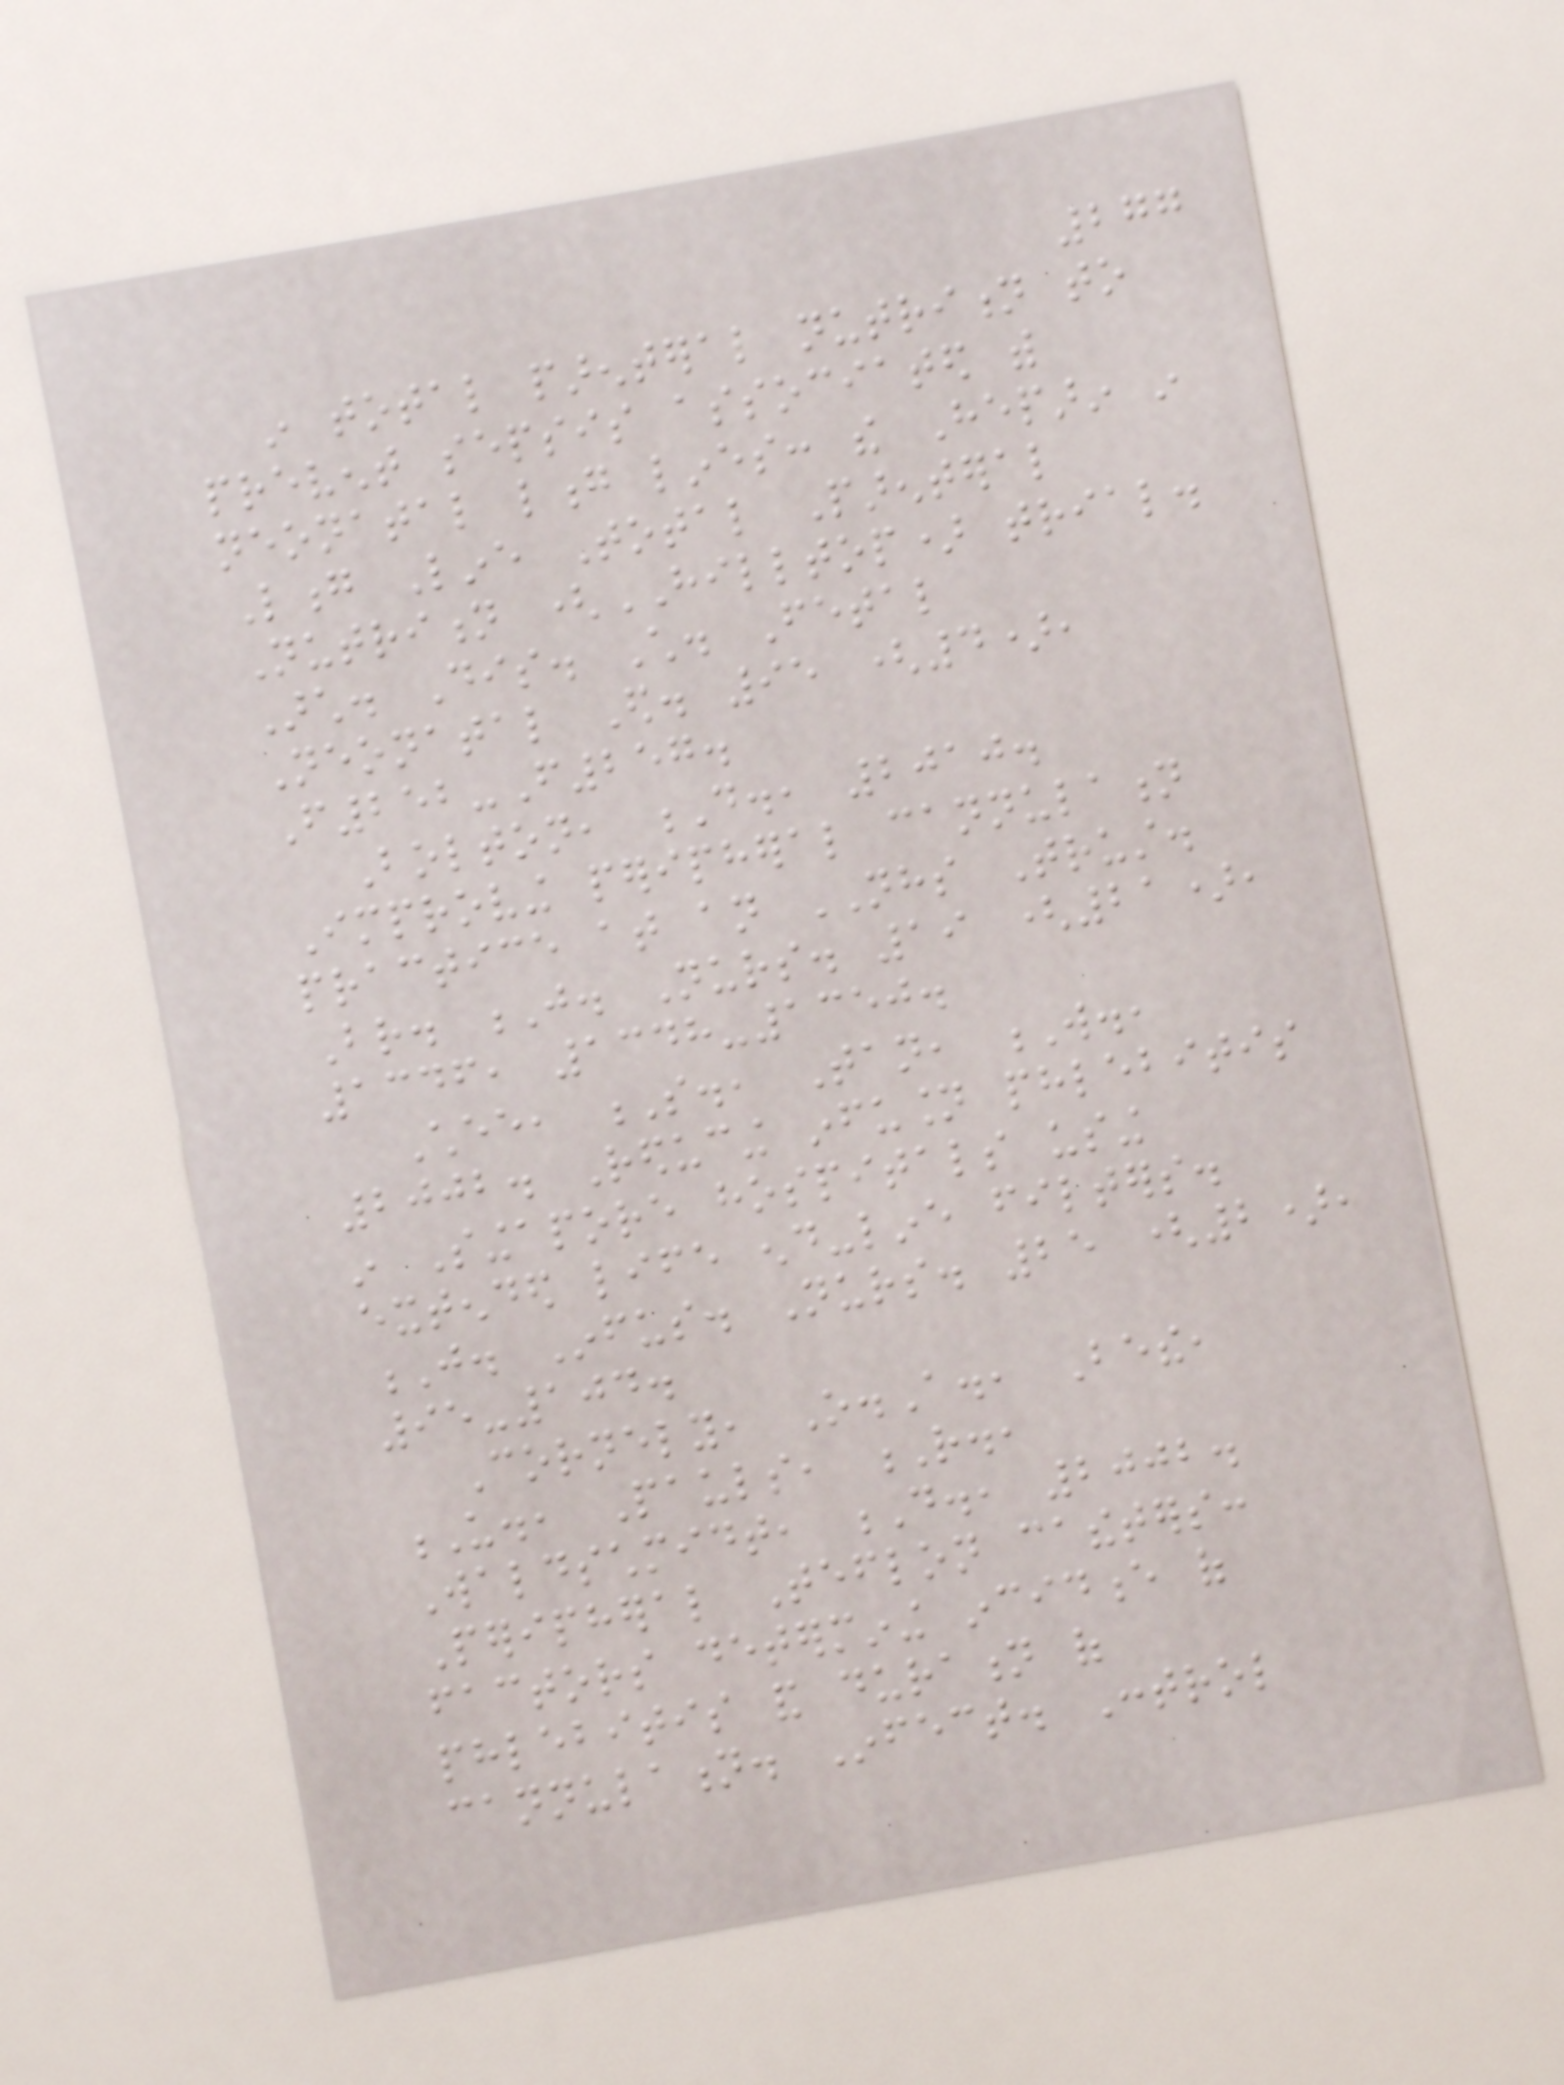277
in total parenteral nutrition to
prevent sepsis associated with
neonatal long lines: the Heparin in
Long Line Total Parenteral
Nutrition (HILLTOP) trial.
Arch. Dis. Child. Fetal
Neonatal Ed. 95 (4),
F252-F257.
Bolton, D., 2010.
Improving peripheral cannulation
practice at an NHS Trust.
Br. J. Nurs. 19 (21),
1346, 1348-1350.
Chee, S., Tan, W.,
2002. Reducing infusion phlebitis
in Singapore hospitals using
extended life end-line filters.
J. Infus. Nurs. 25 (2),
95-104.
Cornely, O.A., Bethe,
U., Pauls, R.,
Waldschmidt, D., 2002.
Peripheral Teflon catheters:
factors determining incidence of
phlebitis and duration of
cannulation. Infect. Control
